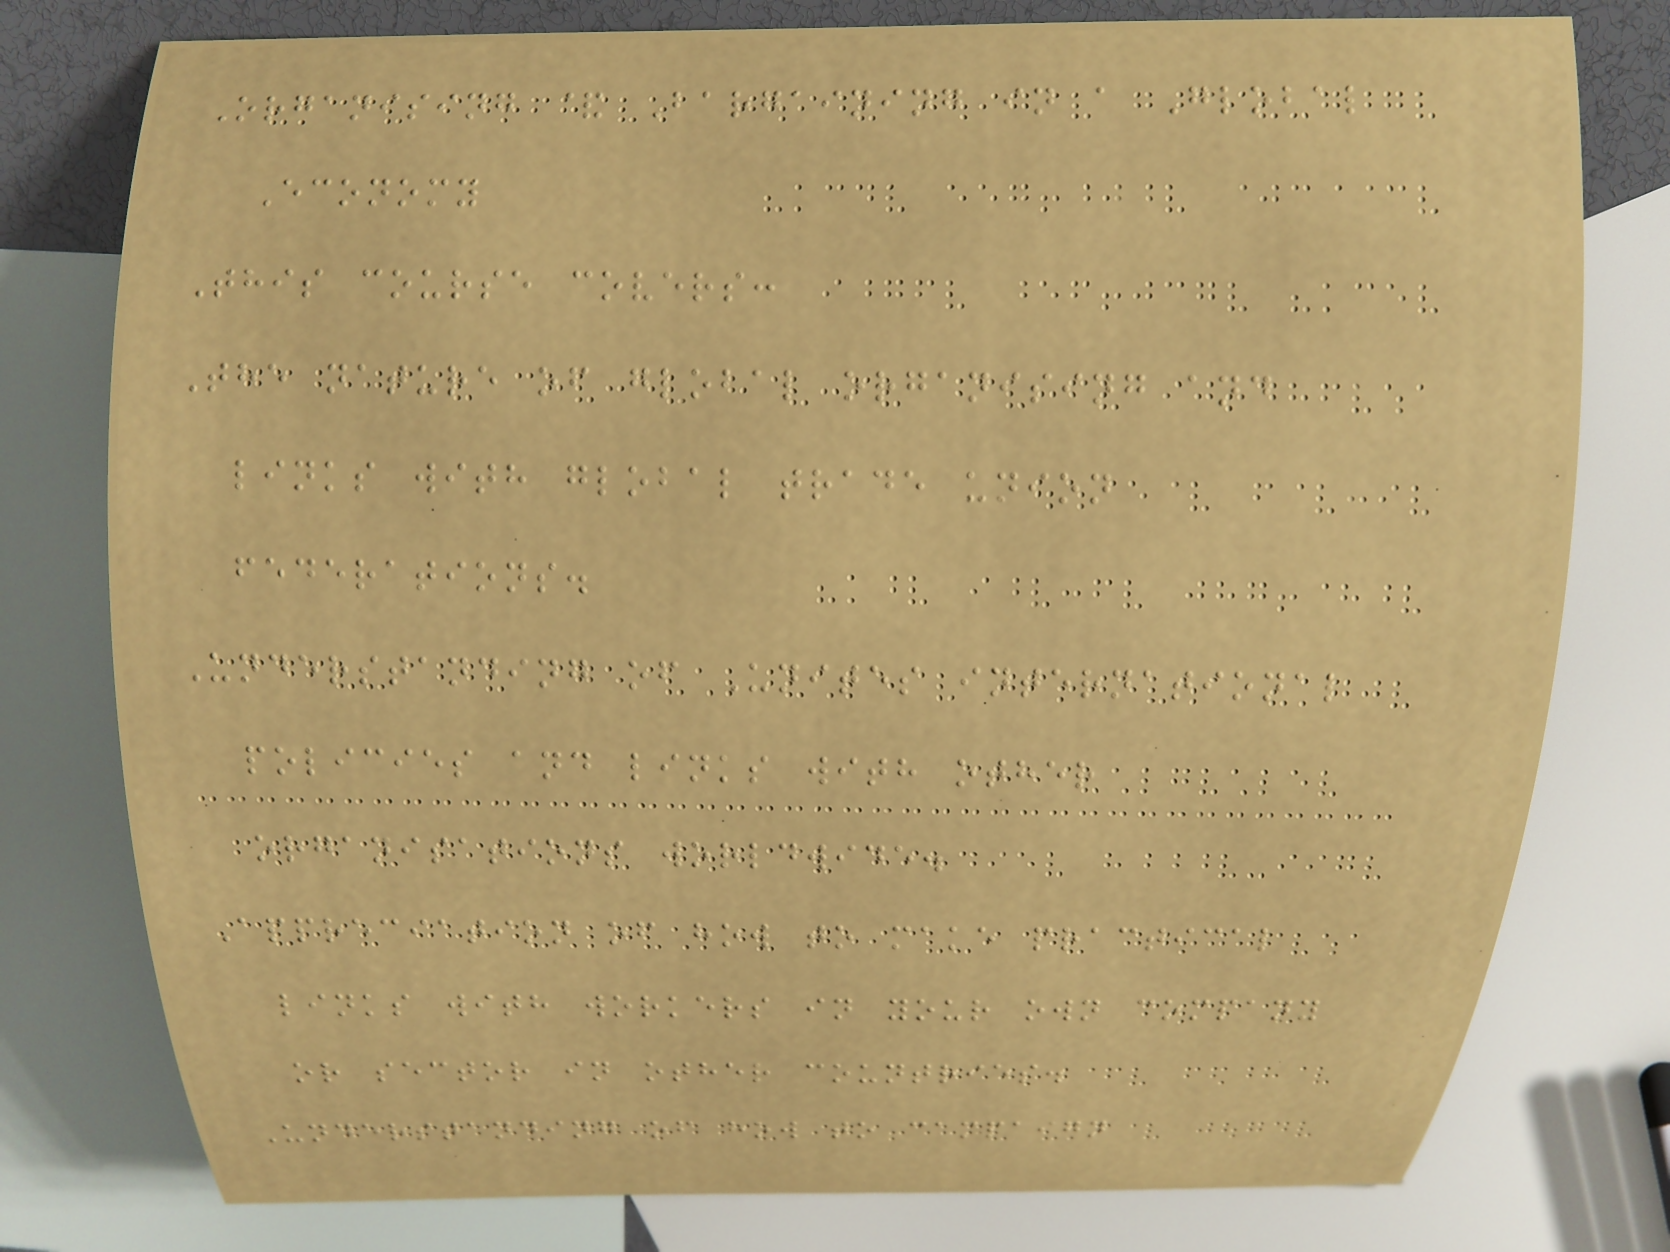Organising & Bargaining in a Global
Economy
This course covers:
The nature of global organising and
links with global trade union
federations.
Understanding of Unites international
policies and links with other
organisations worldwide.
Appreciation of how to make practical
links with workers in your own company
or sector in other countries.
Understanding of how to campaign
